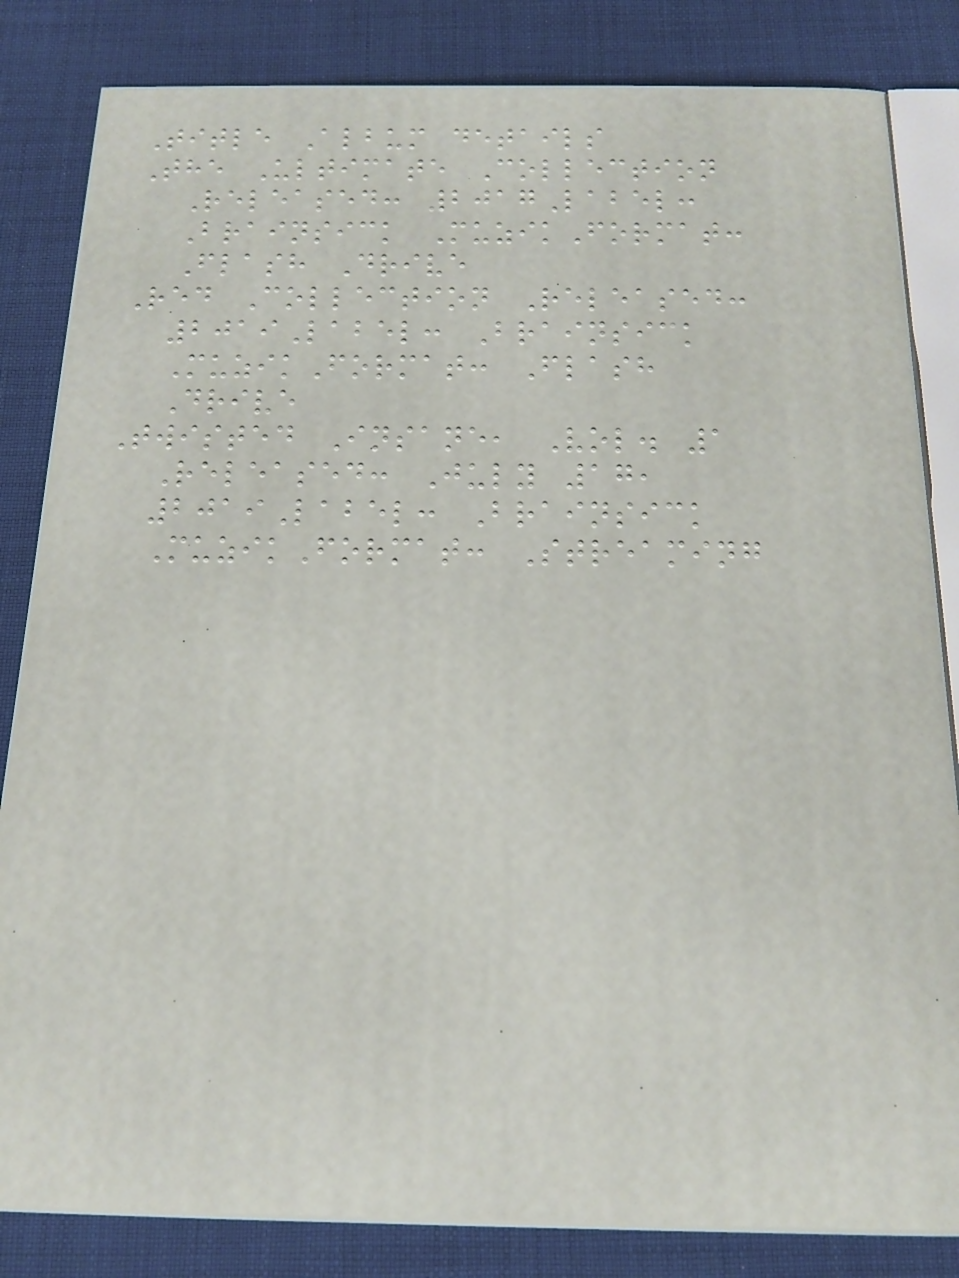Title Album details
The Ultimate Collection
Released: 2017Label:
Brainsick MuzikFormat:
Flash Drive
Red Collection Released:
2019Label: Brainsick
MuzikFormat: Flash
Drive
Twisted Insane, Vol. 1
Released: July 17,
2019Label: Brainsick
MuzikFormat: Streaming
